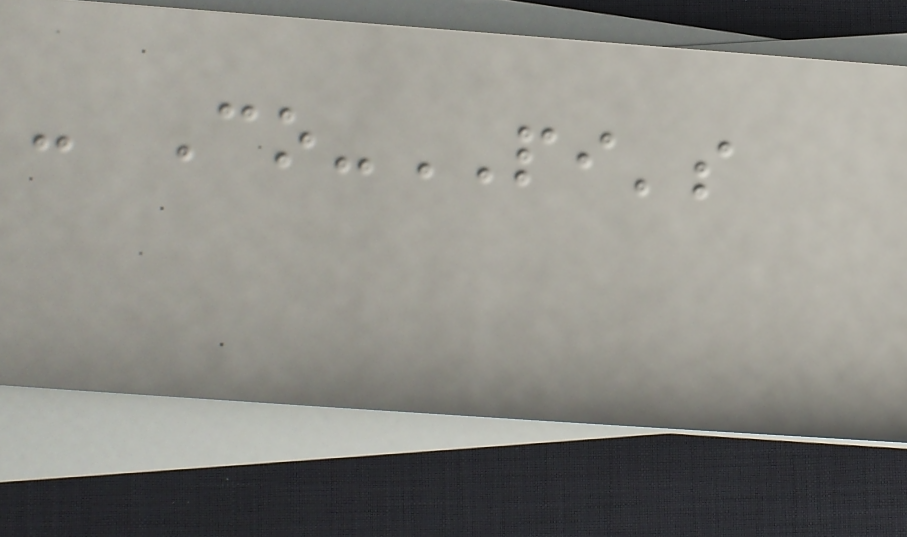- Co-PI's
